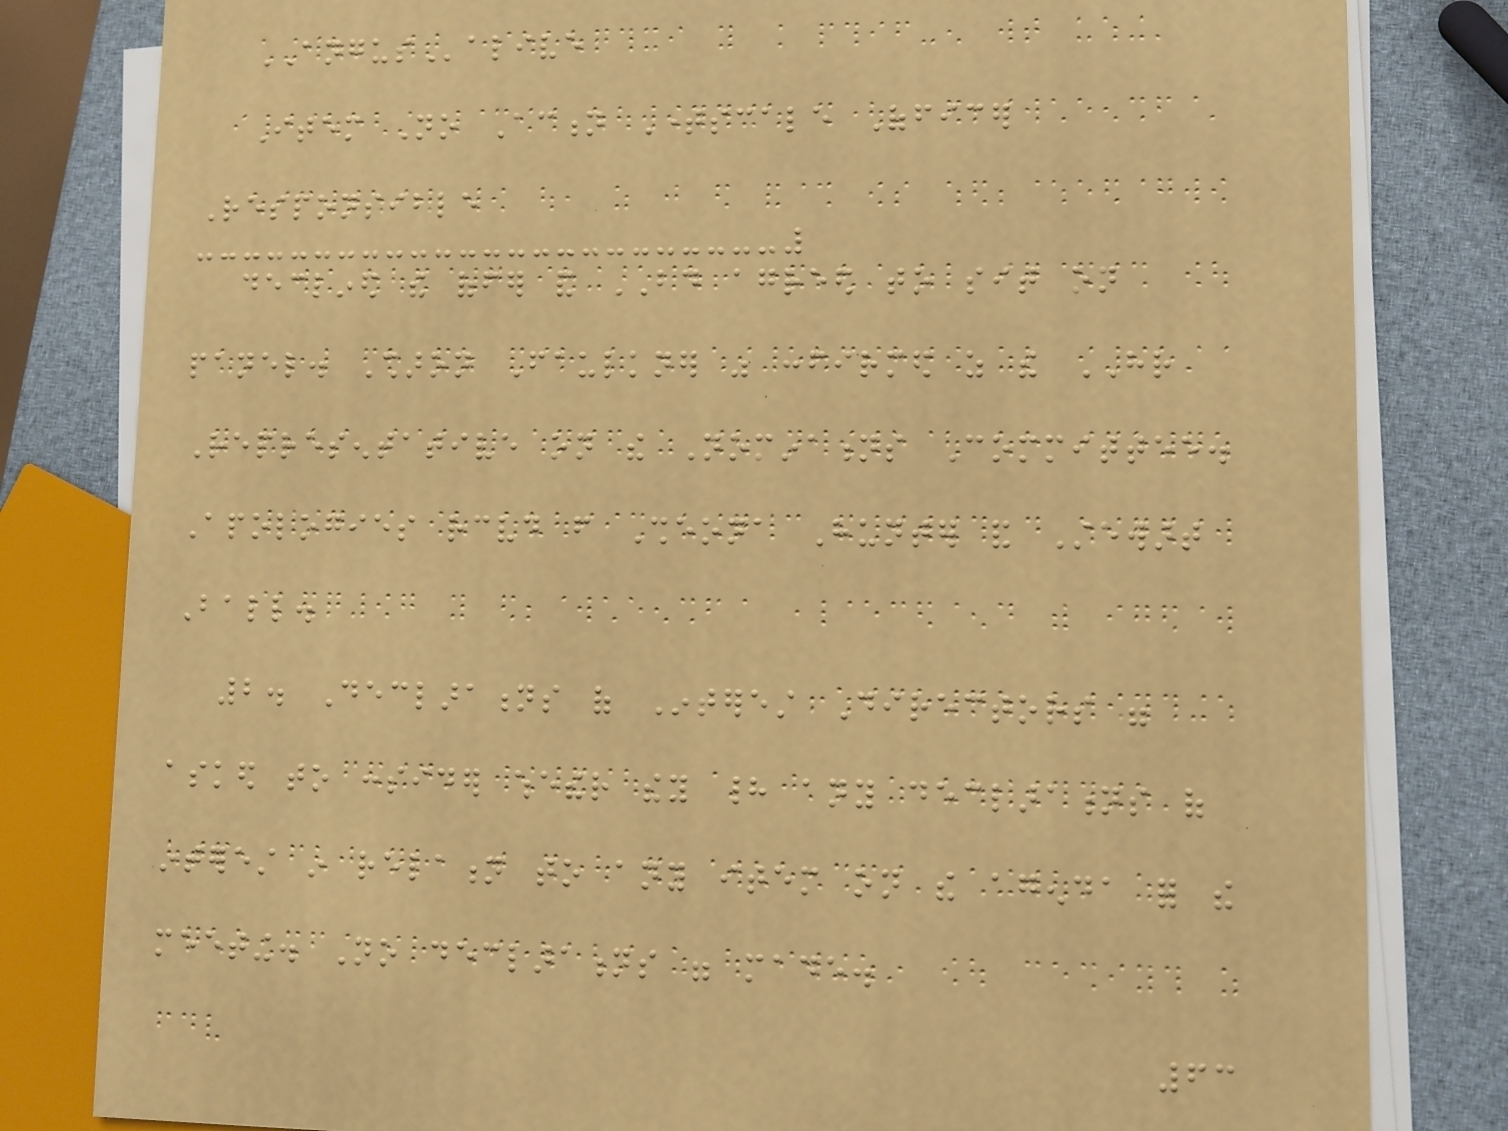ANGUSalive
Item No Action Timescale Officer
Responsible
declined the offer and BD agreed to sit on
panel. Sharon Faulkner was confirmed as the HR
Representative on the Nominations Committee.
Apologies received from Sheona Hunter and Stewart
Ball.
2. Declarations of Interest Directors were
asked to consider whether they had any declarations of
interest in relation to any item on the agenda for the
meeting. No declarations were made.
63
